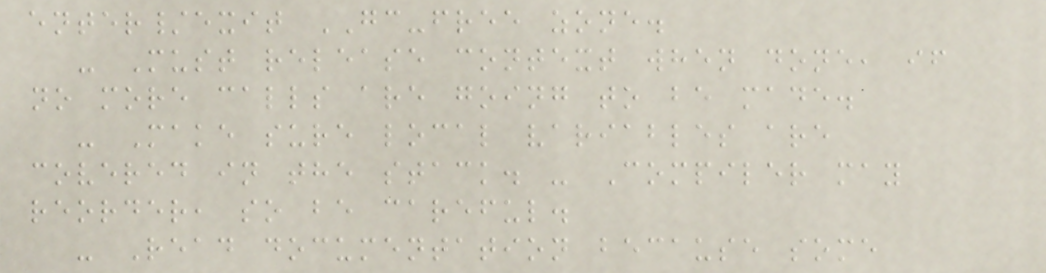enter/exit GC-free zone.
- Must release context when done, if
no more calls are going to be made.
- Make sure local variables are
covered in the stack. - Compiler may
reorder, so be careful.
- Read documentation because some
